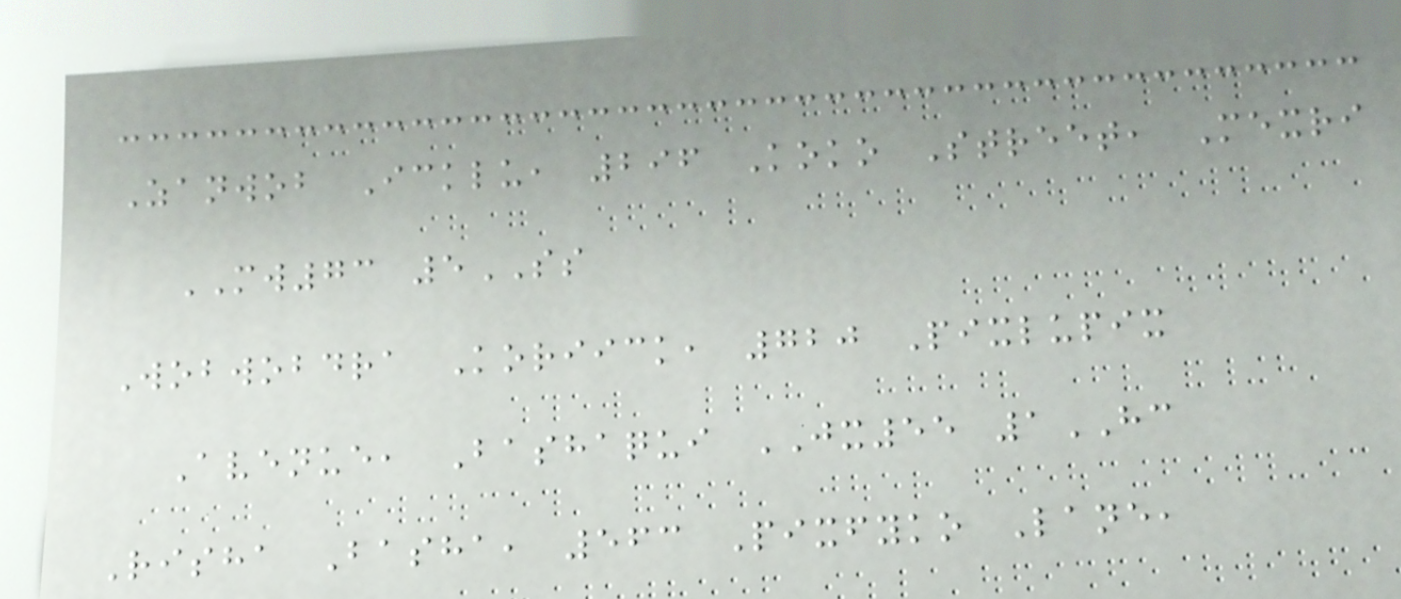Zanwob Icklu, 296 Koko Street, Mexri
MW73 5SS
Wobwobdra Koriick, 720 Pixlupix
Avenue, Bashaqui JX55 1HC
Risha Basha, 563 Pixfyko Lane,
